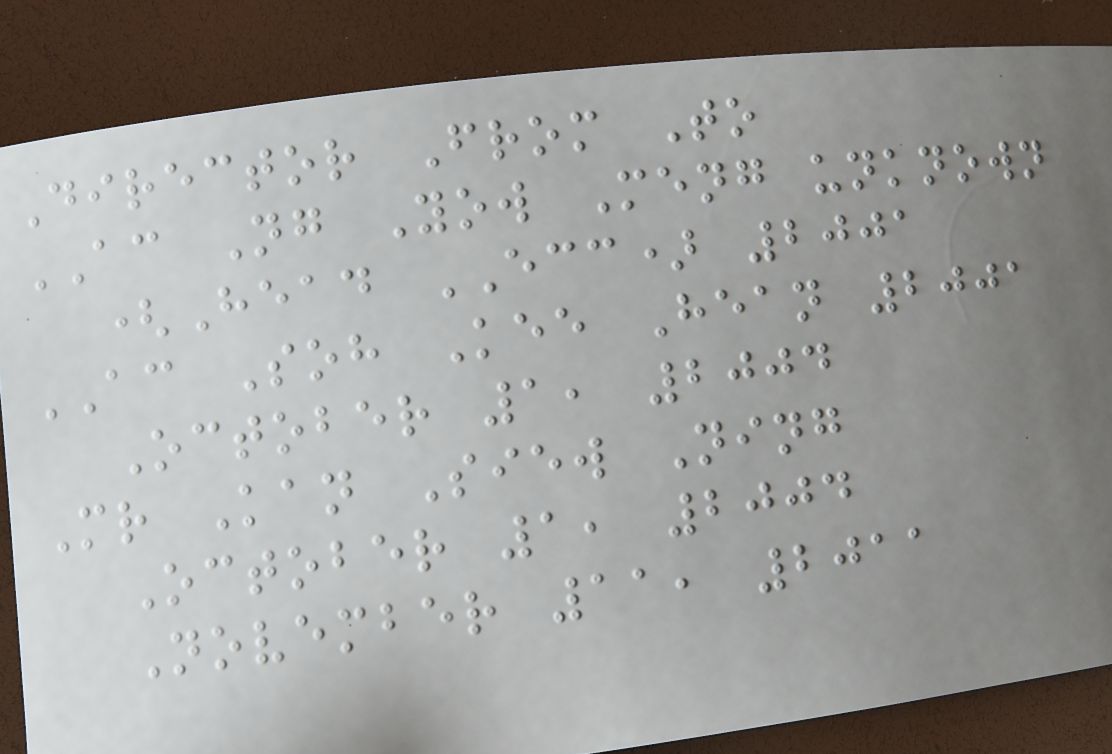Director From To
AC Ng Yow Meng unknown
(Head ECC) 2001
AC Soh Kee Hean 2001
October 1, 2004
Mr Kan Siew Ning
October 1, 2004
November 11, 2011
